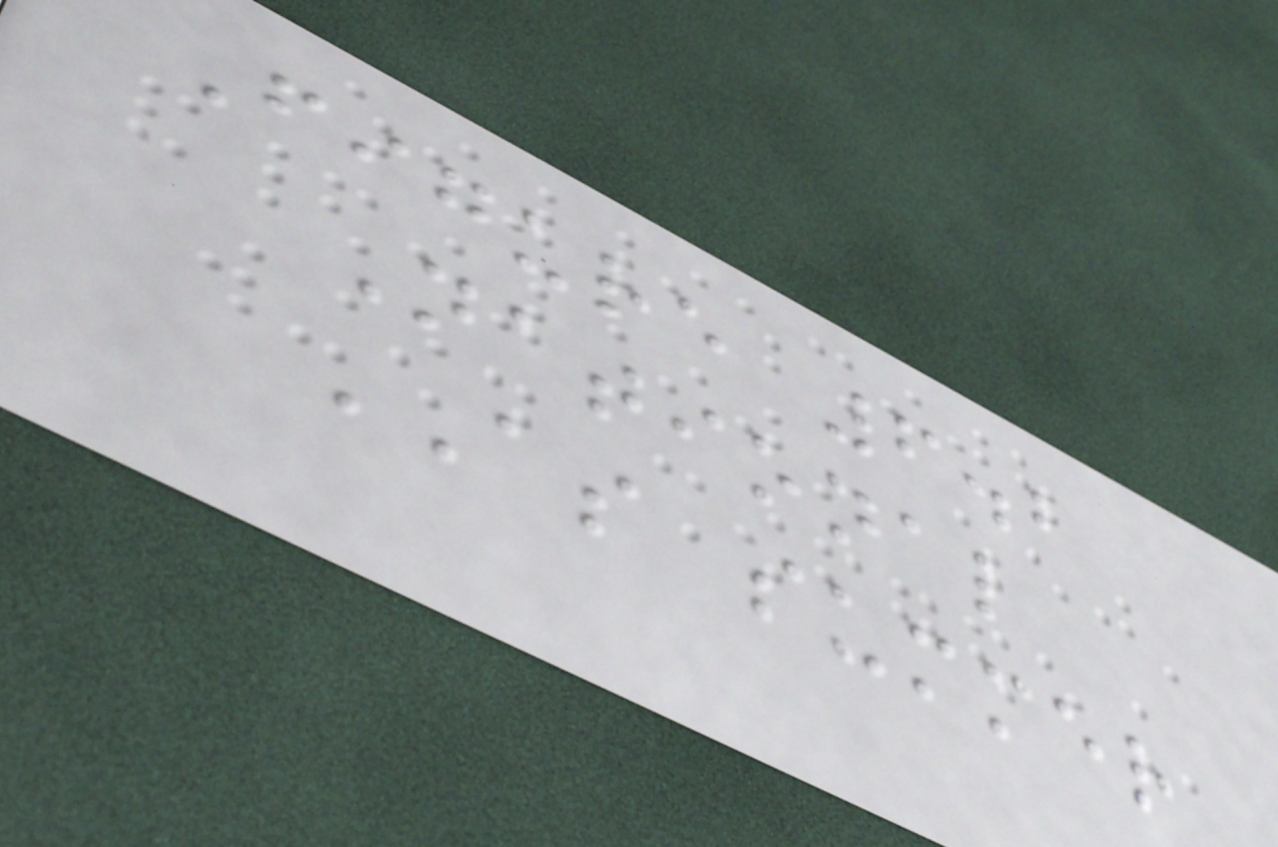Figure 6.2
National
AS summer
